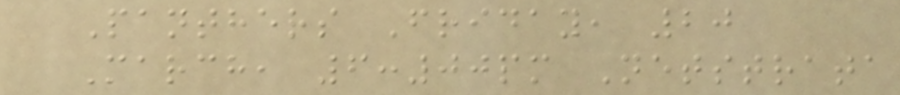Panthers Friday, 20
March, 6:00pm Netstrata
